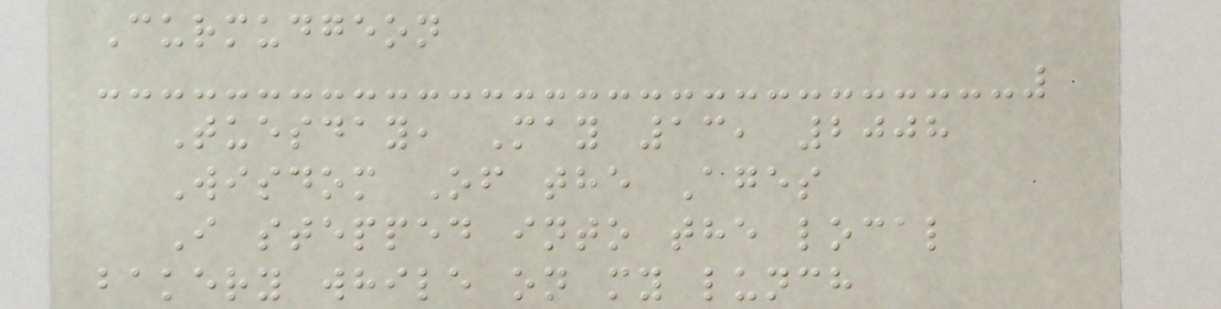Curmudgeon
Tuesday, May 13, 2008
Wisdom Of the Ages
I stepped into the local
bakery while on my lunch
